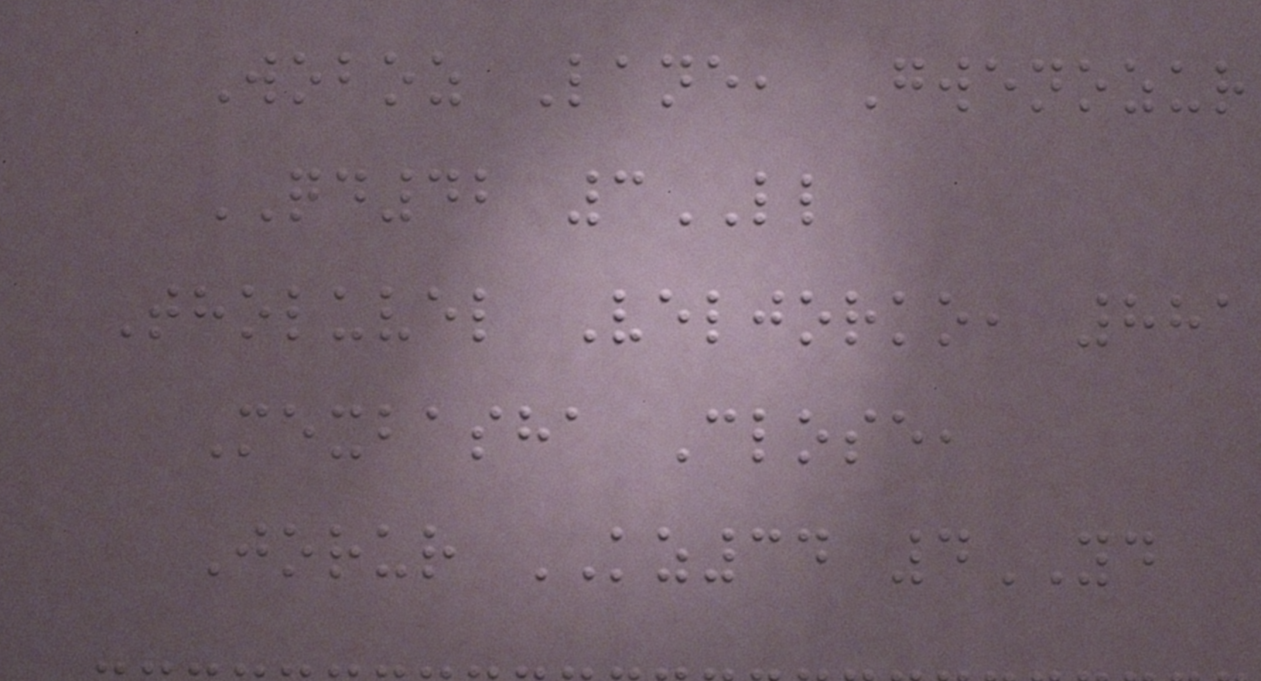Woboz Lane, Gwenozur
QD42 3LL
Tholuvel Veljorko, 881
Mexbasha Close,
Jorur KZ34 4YD
